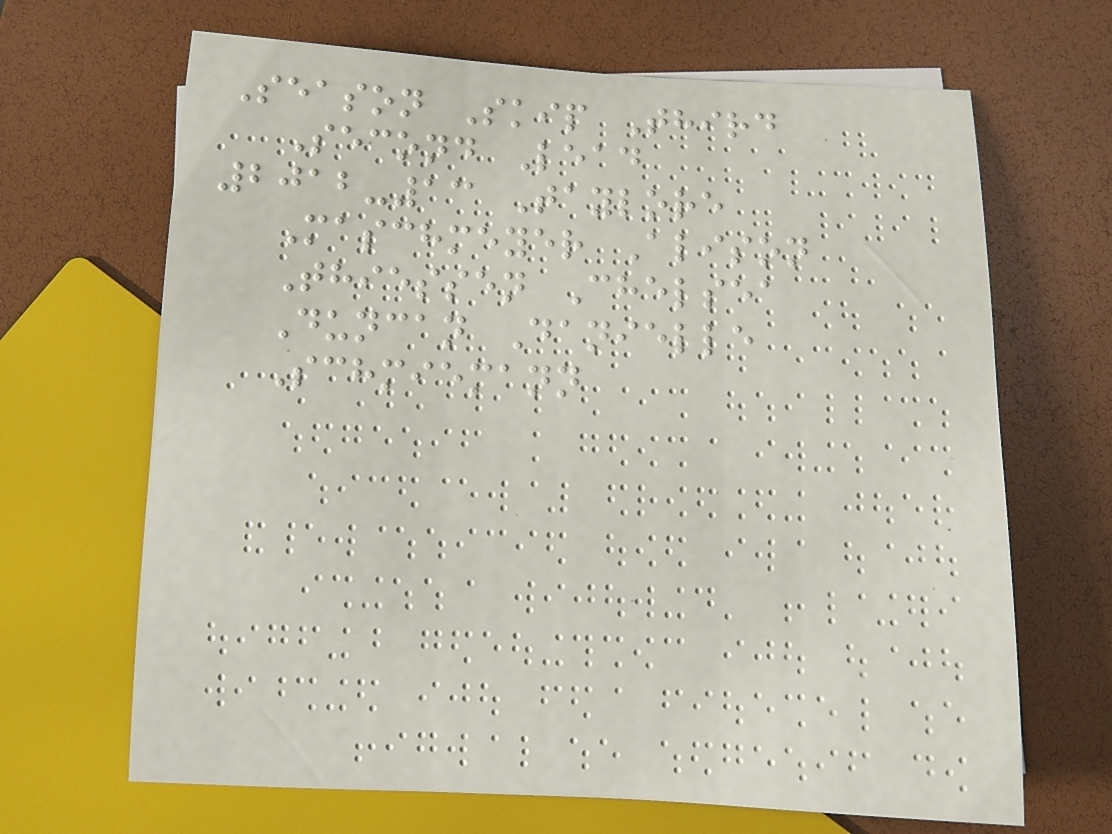Season Skip Third
Second Lead
2012-13 Taylore
Maschmeyer Alison
Thiessen Chelsea
Duncan Danielle
Schmiemann
